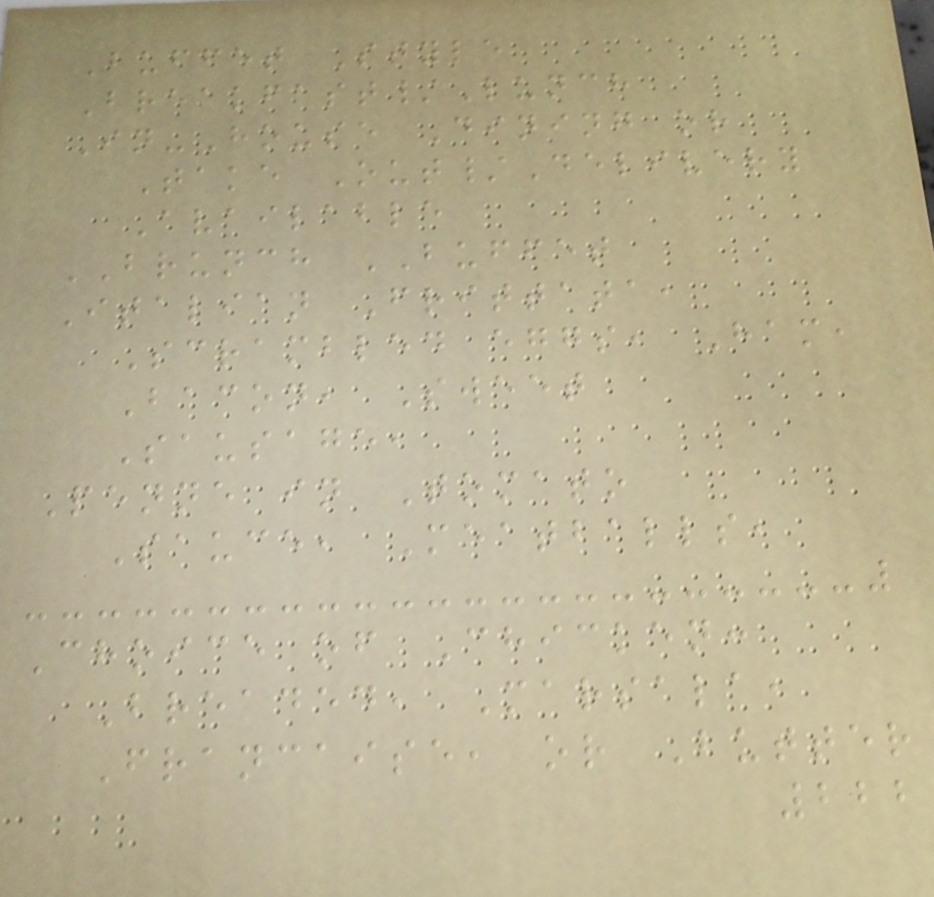Buffet Style
Breakfast/Lunch
In-House Dining or
Take Out/Delivery
Available
BRUNCH BUFFET
Italian Frittata,
Scrambled eggs, Ham,
Bacon, Sweet
Sausage,
Penne in Tomato
Sauce, Meatballs,
Choice of Chicken:
Breaded, Marsala,
Francaise, or Butter
222
